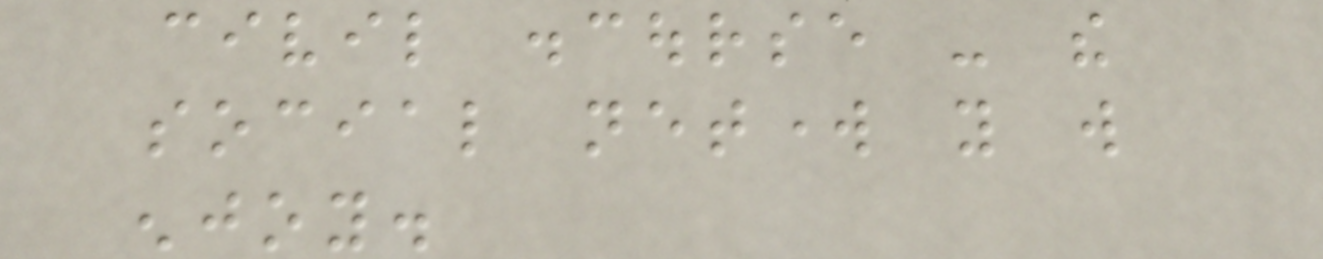civil discourse - the
social network you will
enjoy.
